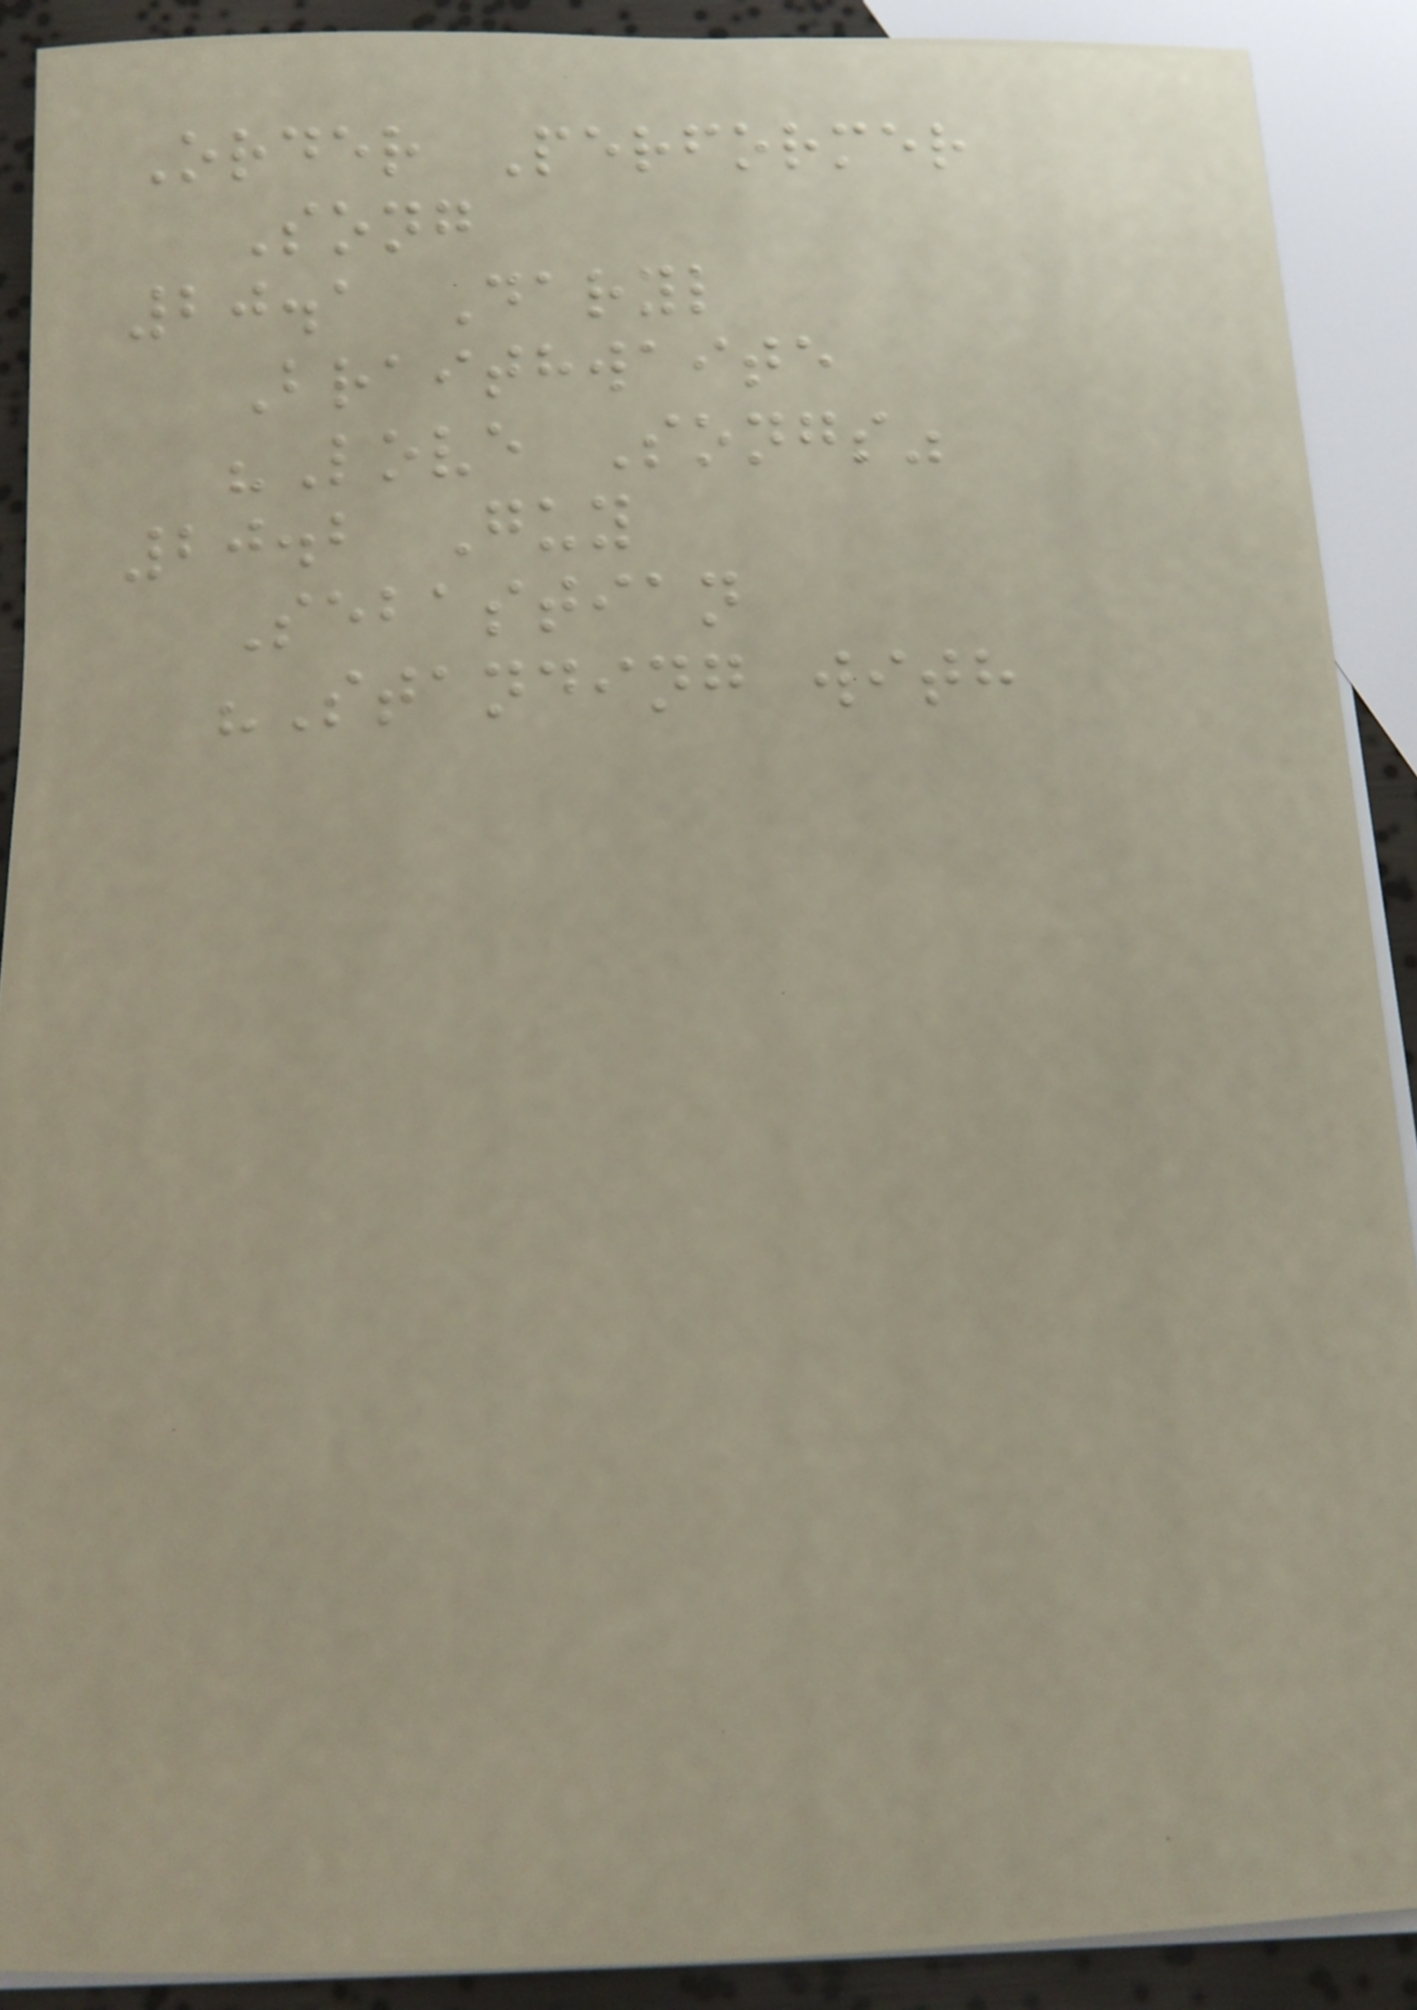Order Performer
Song
20.1 Daryl
Braithwaite
"Love Songs"
20.2 Guy
Sebastian
"Standing with
